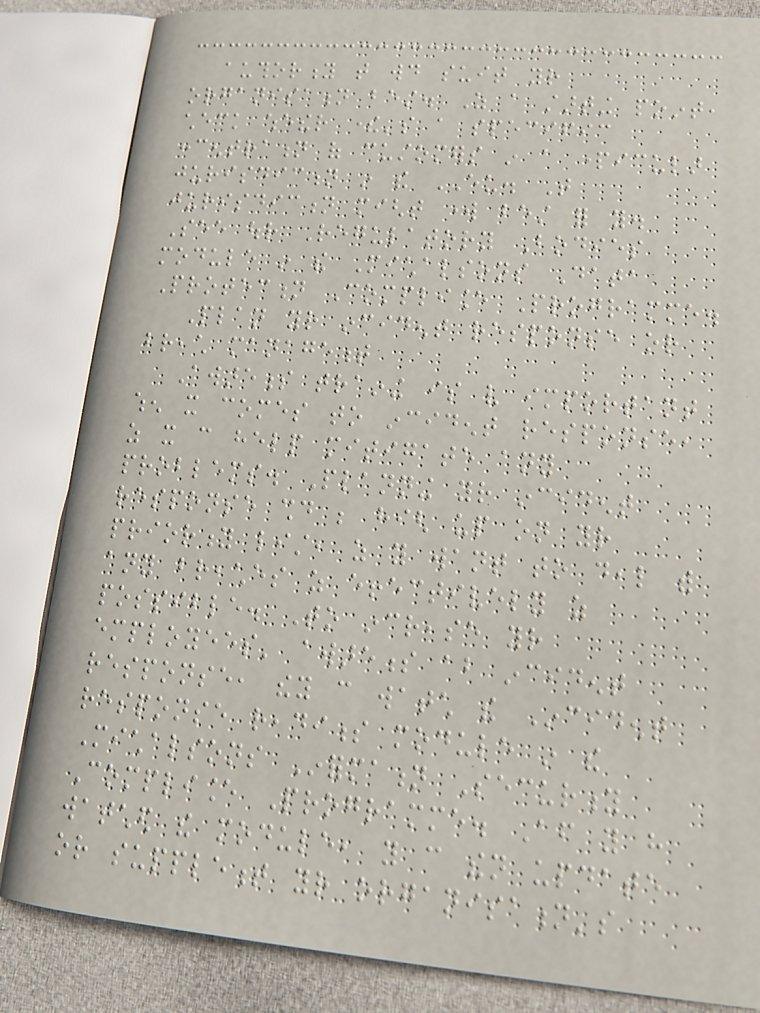authority that would suit your
organisation best. As a starting point,
check whether there's a specific
concentration of customers in a particular
jurisdiction in the EU. That
jurisdiction might work best for you.
See our Regulatory Bodies
module in the Michalsons Data
Protection Compliance Programme.
Plan your incident response or
breach management
Awareness training is very important
when it comes to incident response,
as it can help mitigate any
problems. Planning your incident
response should be high up on your
priority list, as you want to deal with
any breaches as effectively as
possible. To increase your
employees' awareness about incident
response, they can watch the Incident
response readiness module in the
Michalsons Information Security
Compliance Programme. After you have
watched the module, you can then update
or supplement your organisation's
